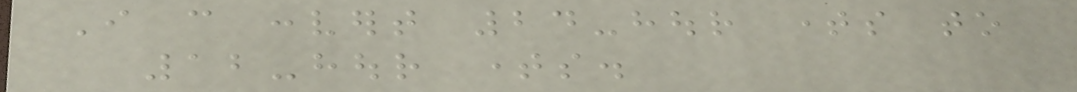I can convert 24-hour times to
12-hour times.
